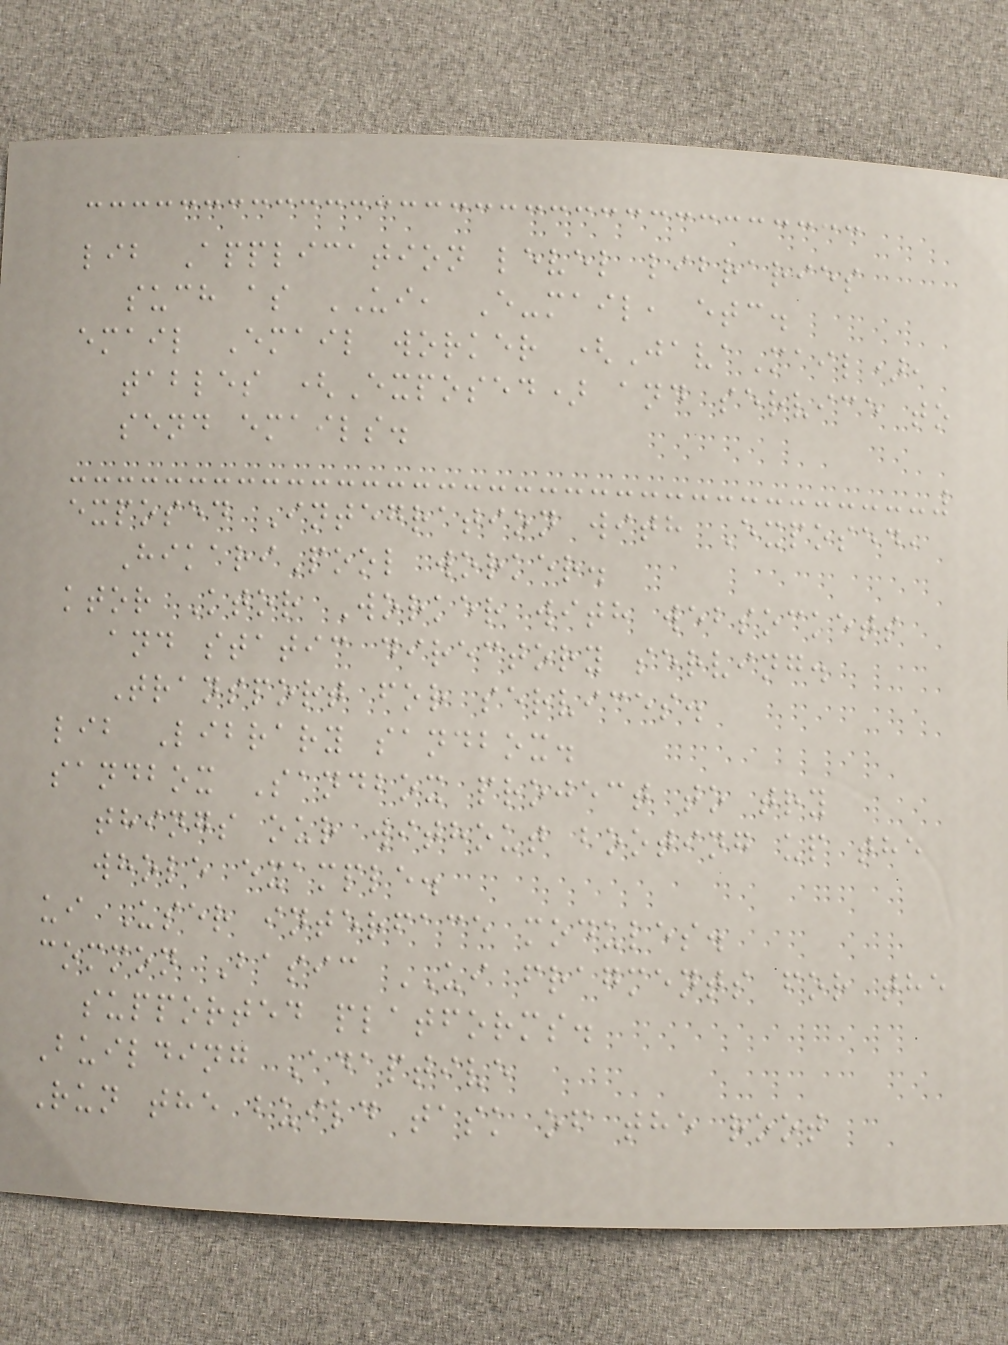lib Application level libraries
such as UI, E-mail, etc.
email Email worker (JavaMail),
tables (Exposed) and service to
send emails.
exposed Integration with Exposed,
HikariPool worker.
ktor Ktor Worker with websockets
and static directory serving.
Transport for services.
lib Library sandbox.
sandbox Sandbox project to try
things our without booting up the
whole example.
ui User interface modules.
common Basic UI fragments for the
supported platforms.
Building Adaptive
Run the build task of the root
